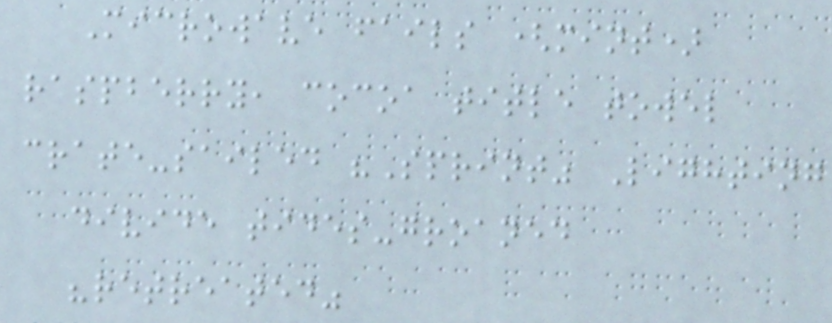Microwave fails (mint)
raspberry, cocoa title towel
crate-sailed "Sprint" Lighting
divide tides-groaned
"retreated"
